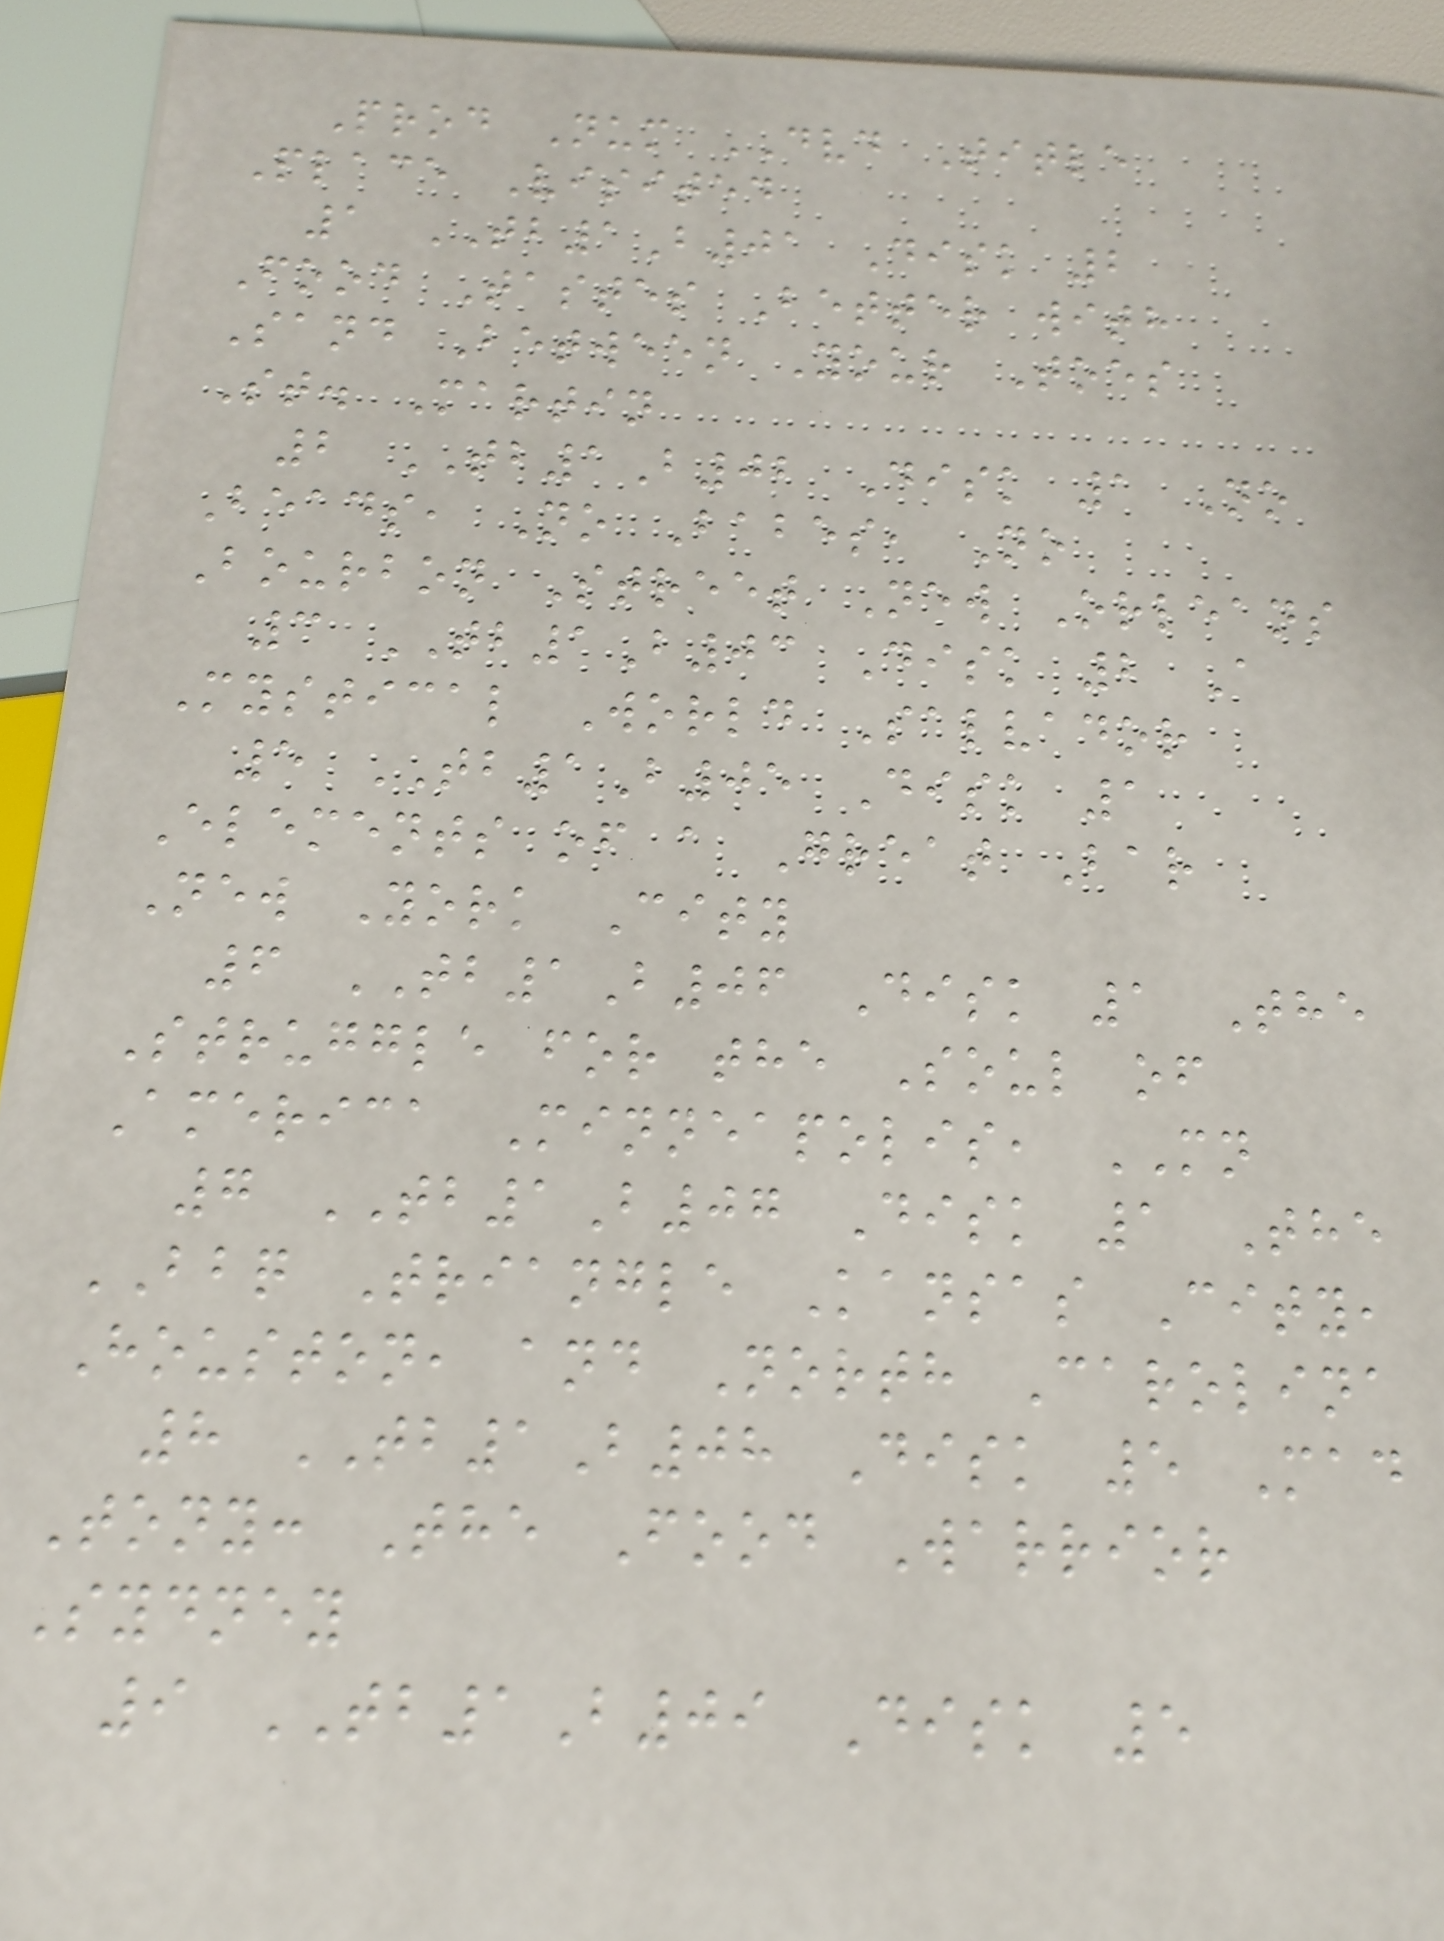Prod Num DVD Title
Place Visited
1 TB1B01 Disk 2
Food Tastes Better with
Sand Between Your Toes
St. Martin
2 TB1B02 Disk 1 No
Beads, No Babes, No
Bourbon Street New Orleans
3 TB1B03 Disk 2 A
Mystical World Salvador
5 TB1B05 Disk 1
Elements of a Great Bar
New York City
6 TB1B06 Disk 1 The
Struggle for the Soul of
America Minneapolis, MN
7 TB1B07 Disk 1 The
BBQ Triangle Kansas City,
Houston, and North Carolina
8 TB1B08 Disk 5 Mad
Tony: The Food Warrior
Sydney
9 TB1B09 Disk 5
